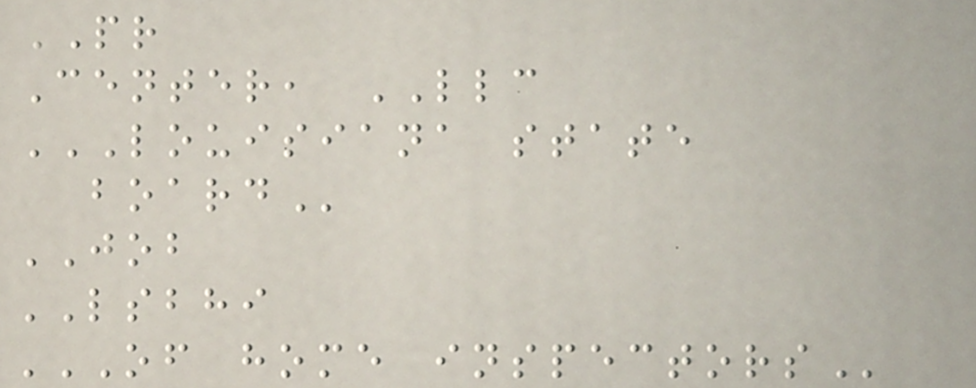PR
Center, LLC
LOUISIANA STATE
BOARD
JOB
LSBHI
OF HOME INSPECTORS
